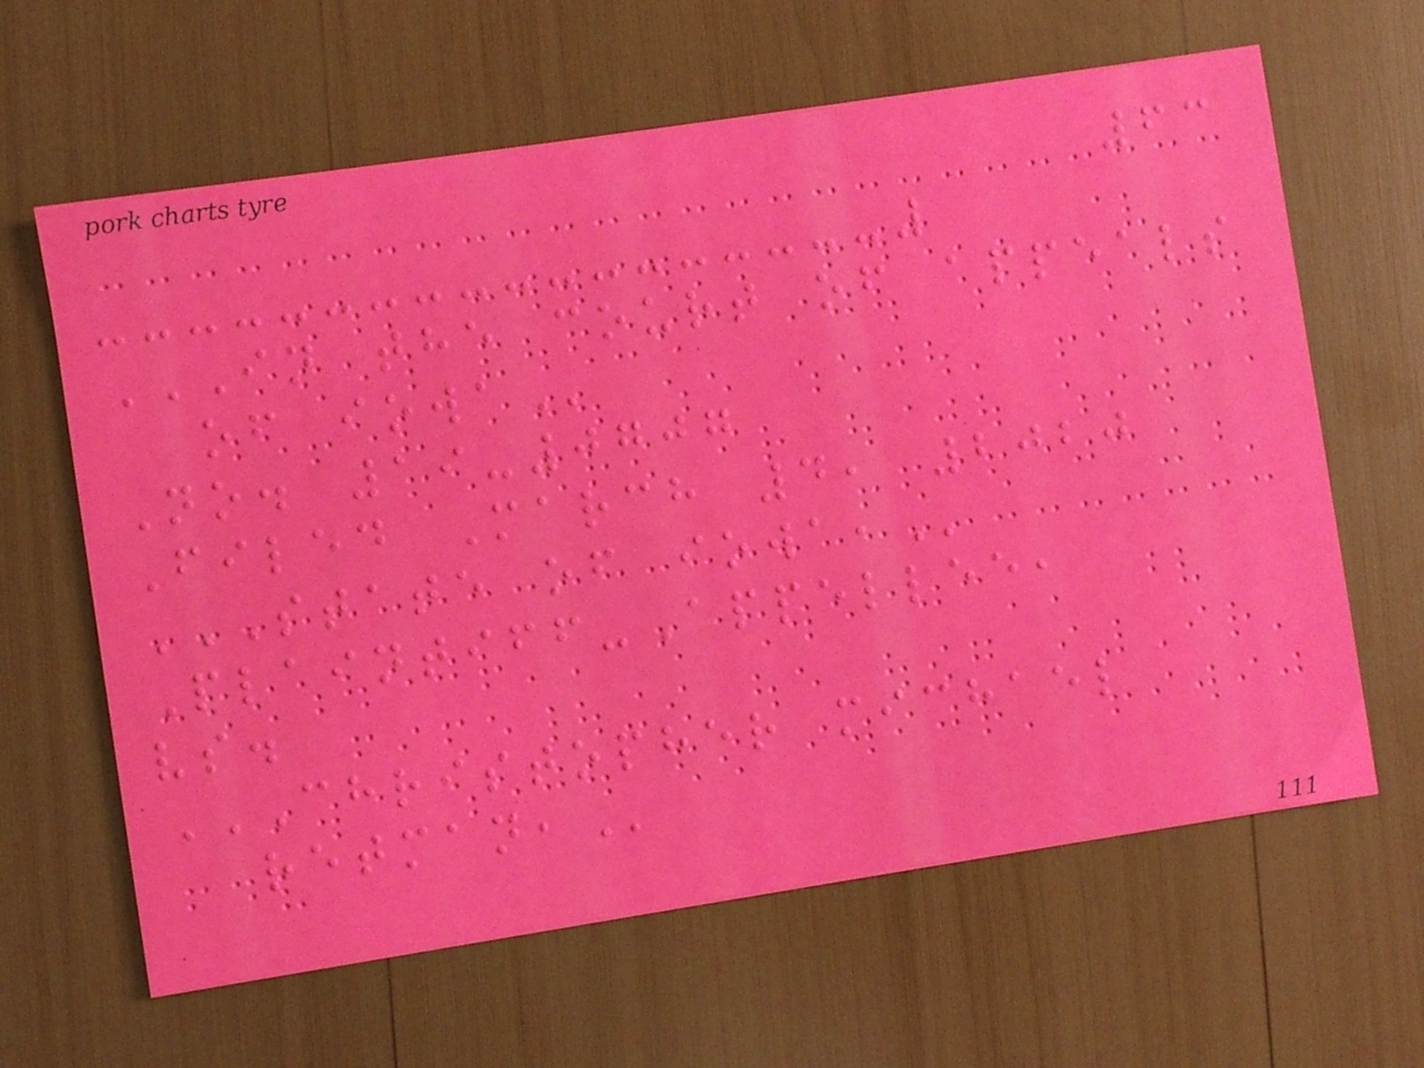63
IN THE COURT OF APPEALS
OF IOWA
No. 19-0707
Filed March 4, 2020
STATE OF IOWA,
Plaintiff-Appellee,
vs.
CHRISTOPHER MICHAEL
RETMAN,
